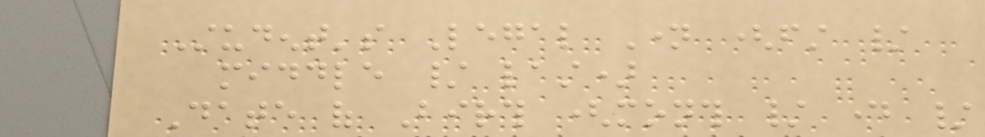Student's Legal Name (first /
middle / last)
Date of Birth (month / day /
